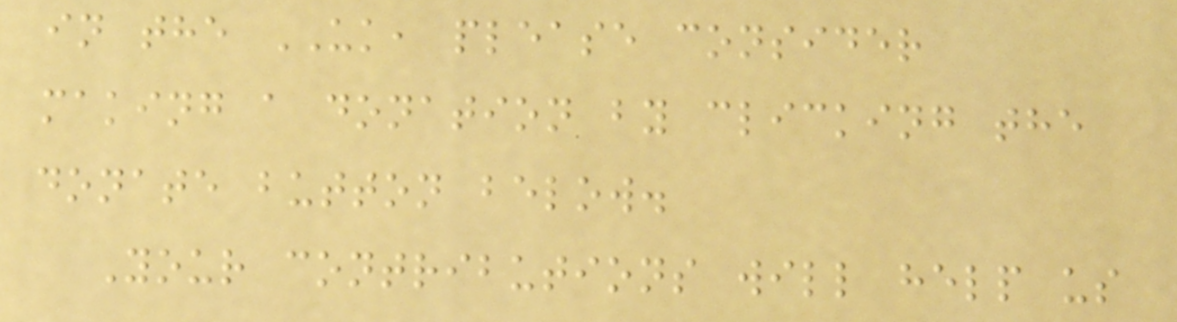in the UK, please consider
making a donation by clicking the
donate button below.
Your contributions will help us
